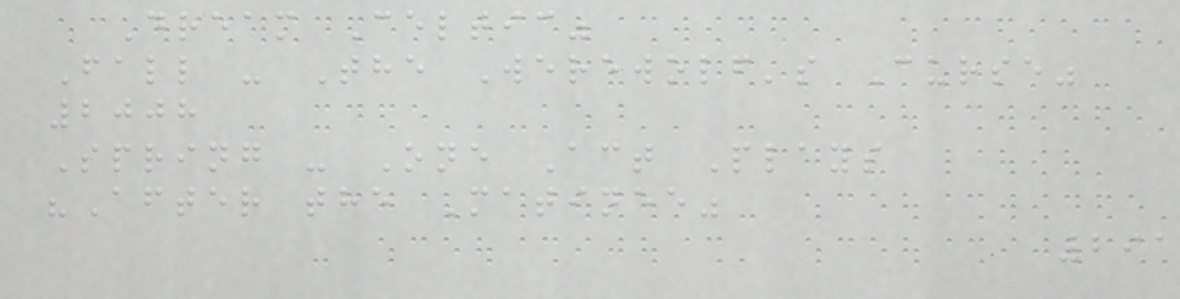Dream Celtic"
Fall - The Werewolf's Curse"
2008
Spring - One Act Plays
"After the Matinee"
291
